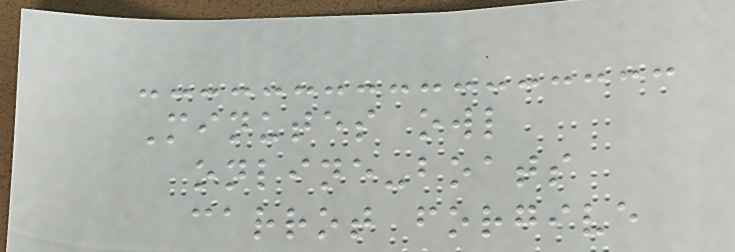Minutes owl
online-boats
carrot forgive
